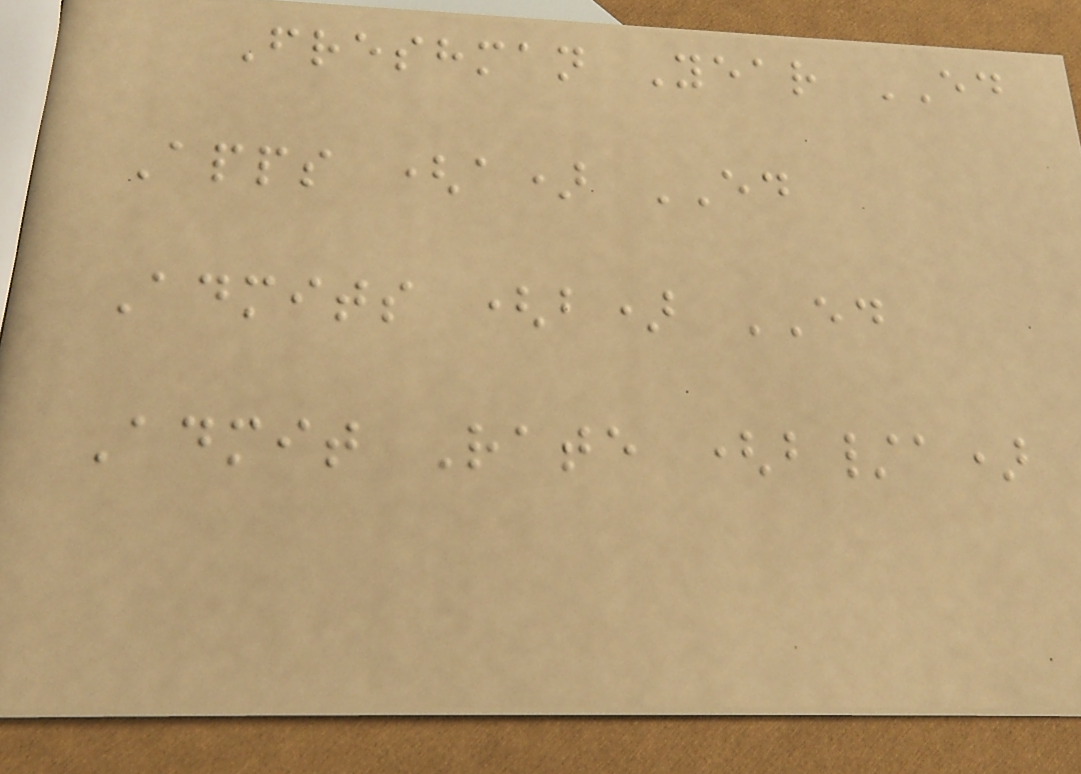Freshman Year ED
Apps (a) ED
Admits (b) ED
Admit Rate (b/a)
